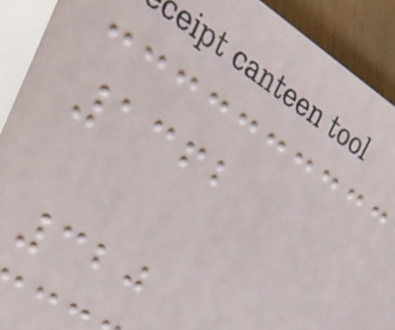1362
320
